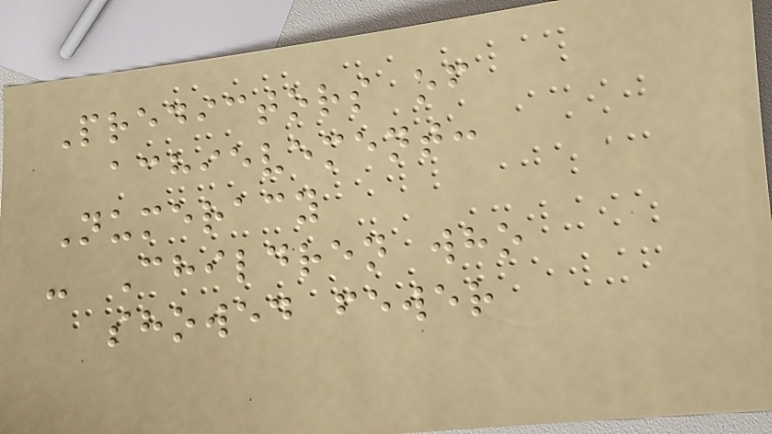Predictors of
achievement:
Numeracy
- Children who
showed fewer
